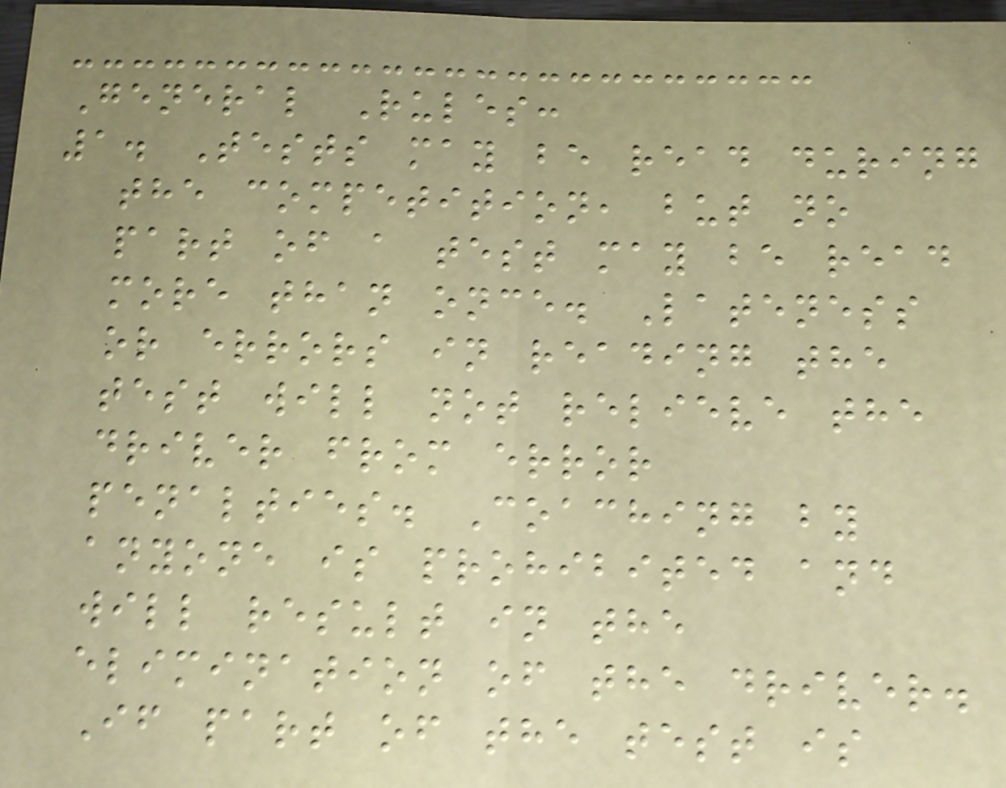General Rules:
1. Tests may be read during
the competition, but no
part of a test may be read
more than once. Lateness
or errors in reading the
test will not relieve the
driver from error
penalties. Coaching by
anyone is prohibited and
will result in the
elimination of the driver.
If part of the test is
